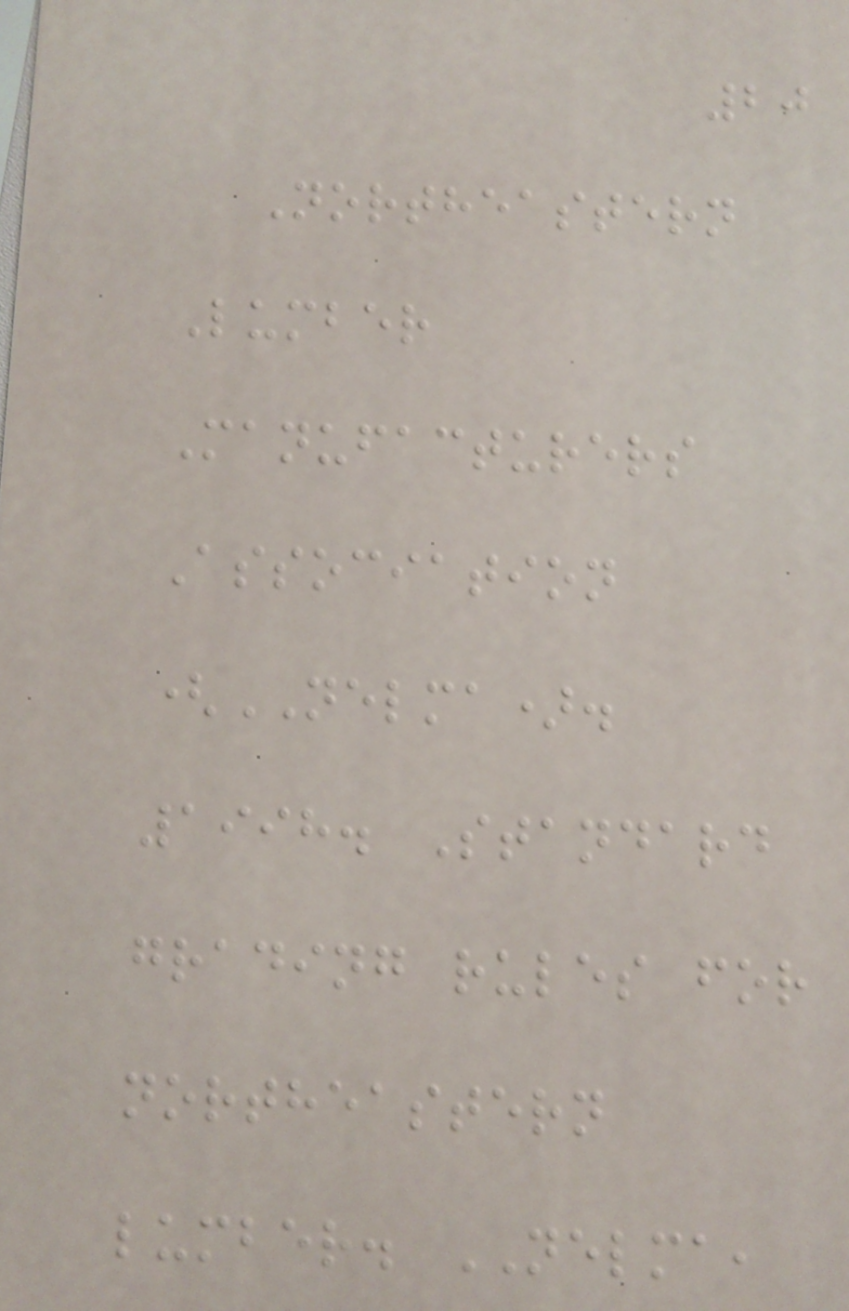20
Northeastern
Lumber
Manufacturers
Association
(NELMA).
1998. Standard
grading rules for
northeastern
lumber. NELMA,
